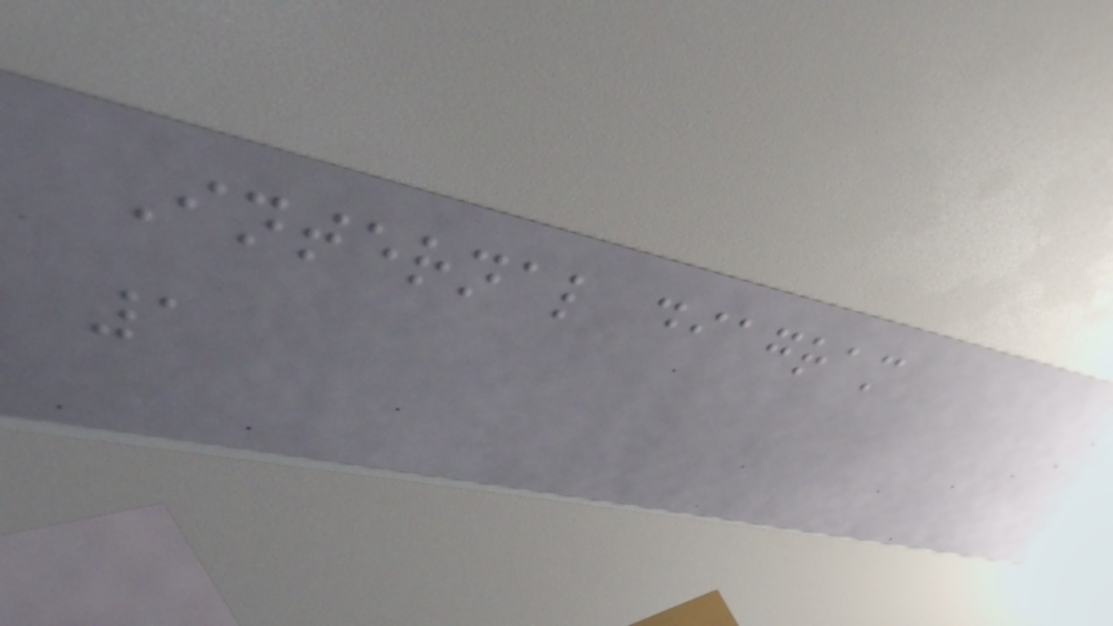Internal diagram
1
